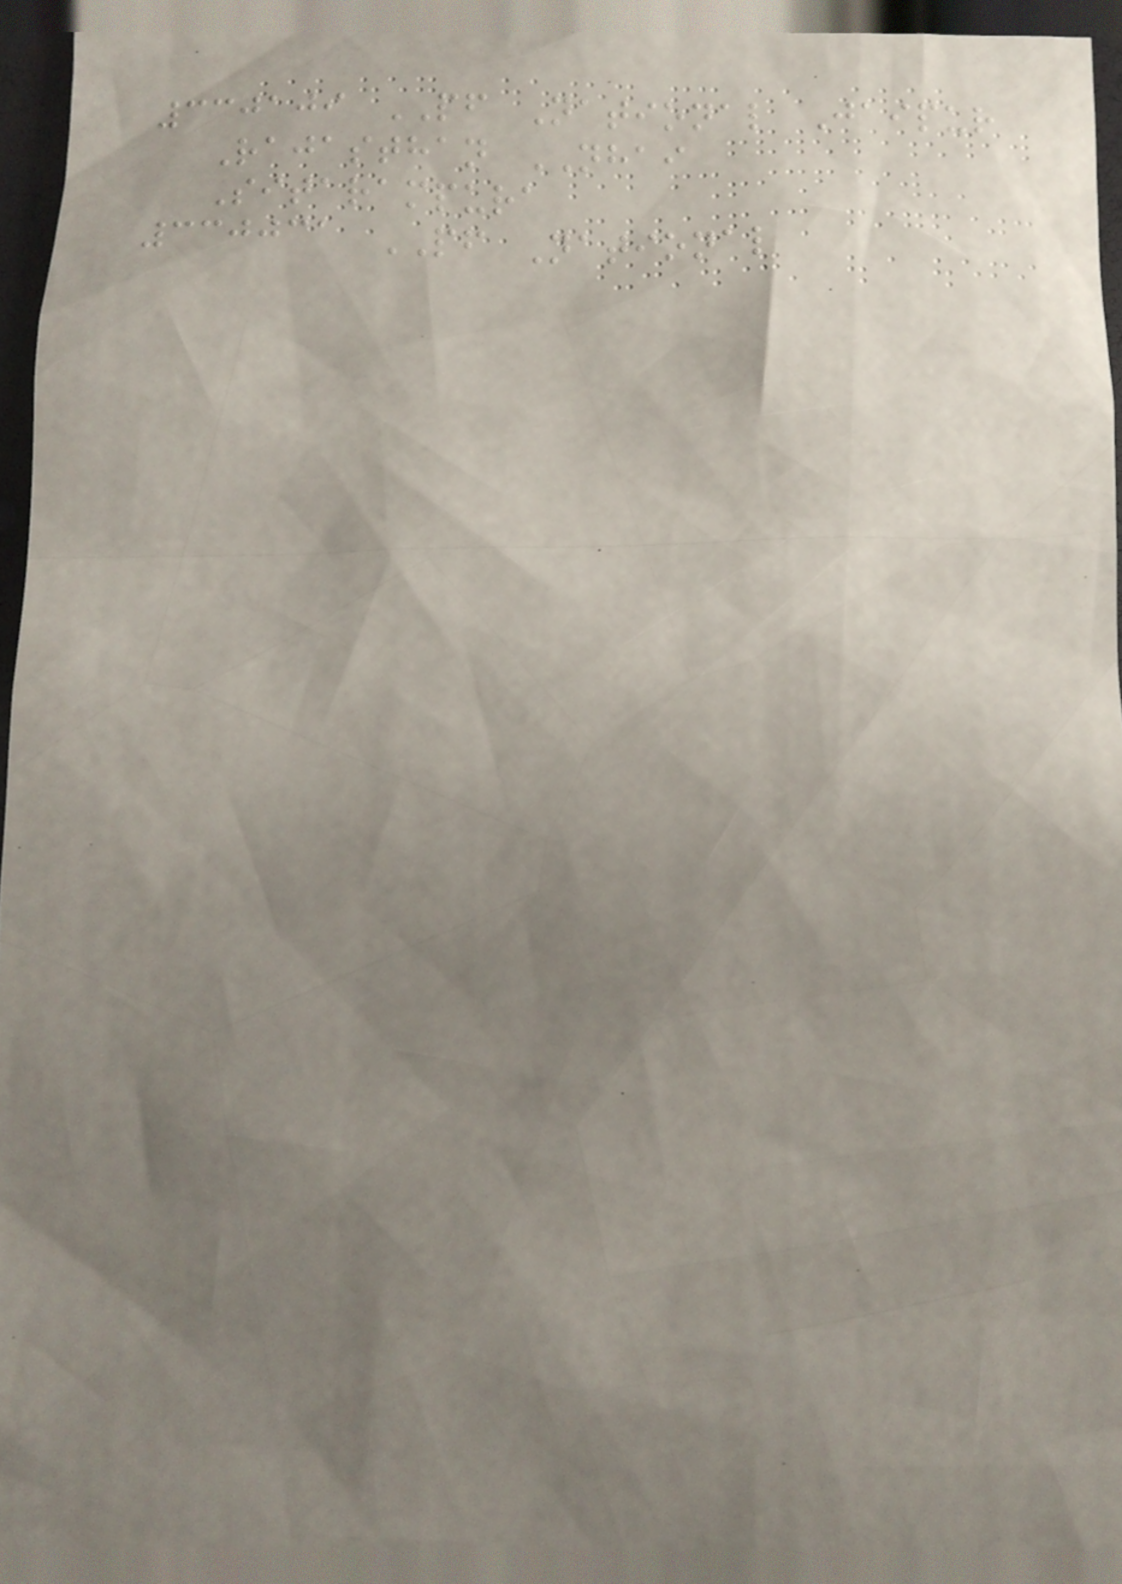330109 PF National Jaipur
Rajasthan NHAI
Sitarampura
330031 PF National
